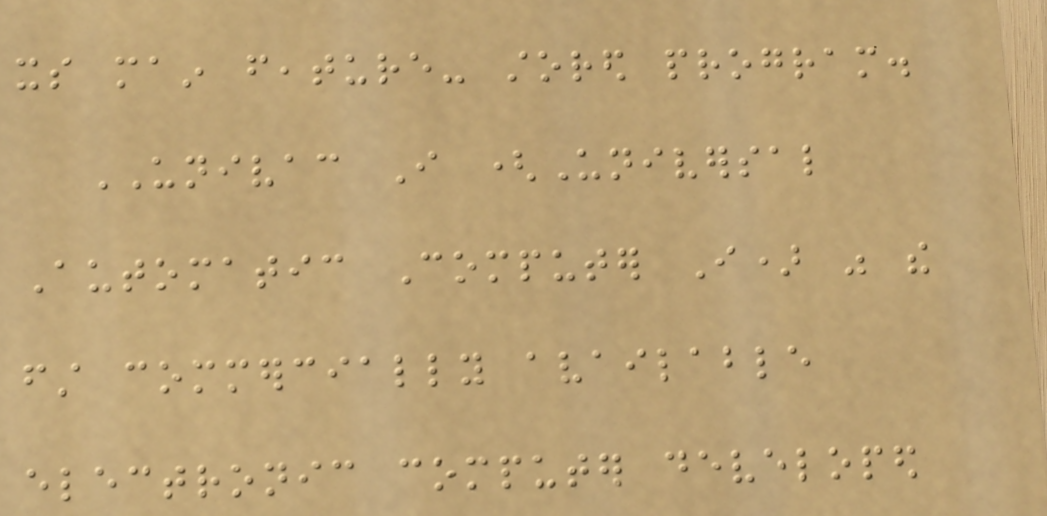its main feature- stored program.
UNIVAC I (Universal
Automatic Computer I) was the
first commercially available
electronic computer developed
